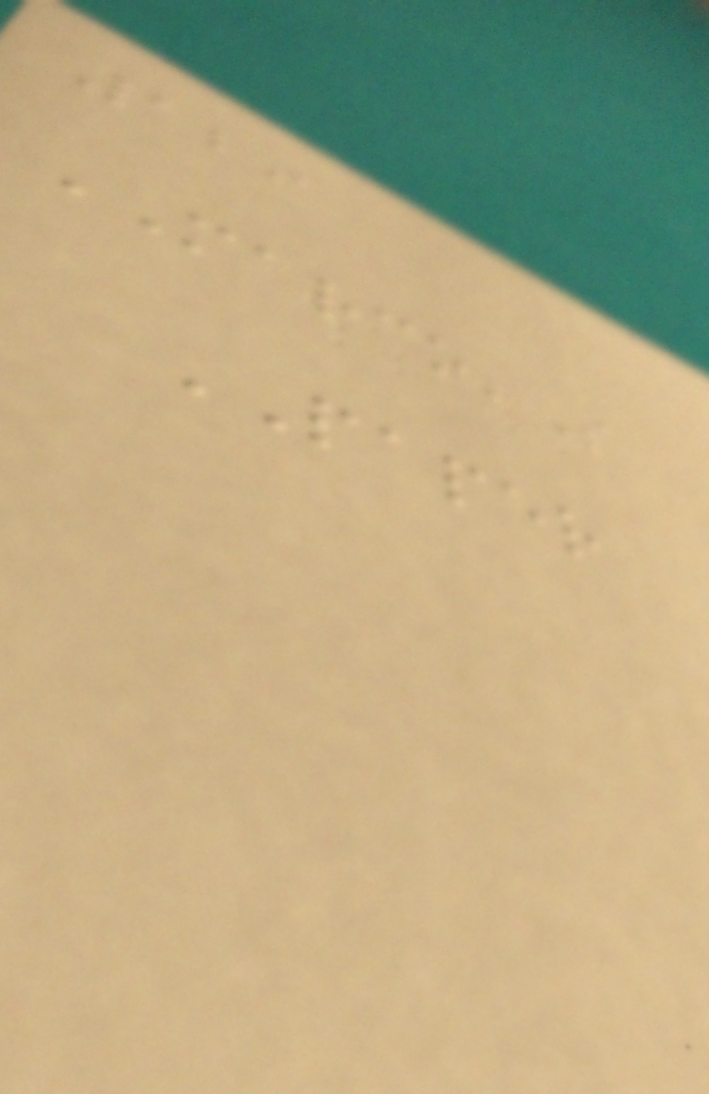129
MARCO'S
PAPER
